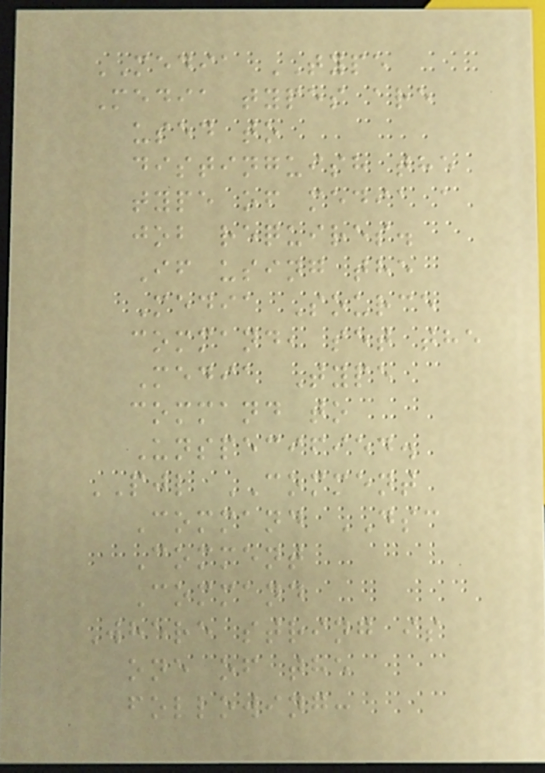MEDIA TYPE
Media types are
used to
distinguish the
type of media a
job requires.
If using the
Media Source
command, set the
Media Type
command to
Unspecified.
PJL COMMENT
Command DSC
Comment
Command
Where string is
one of the
following:
